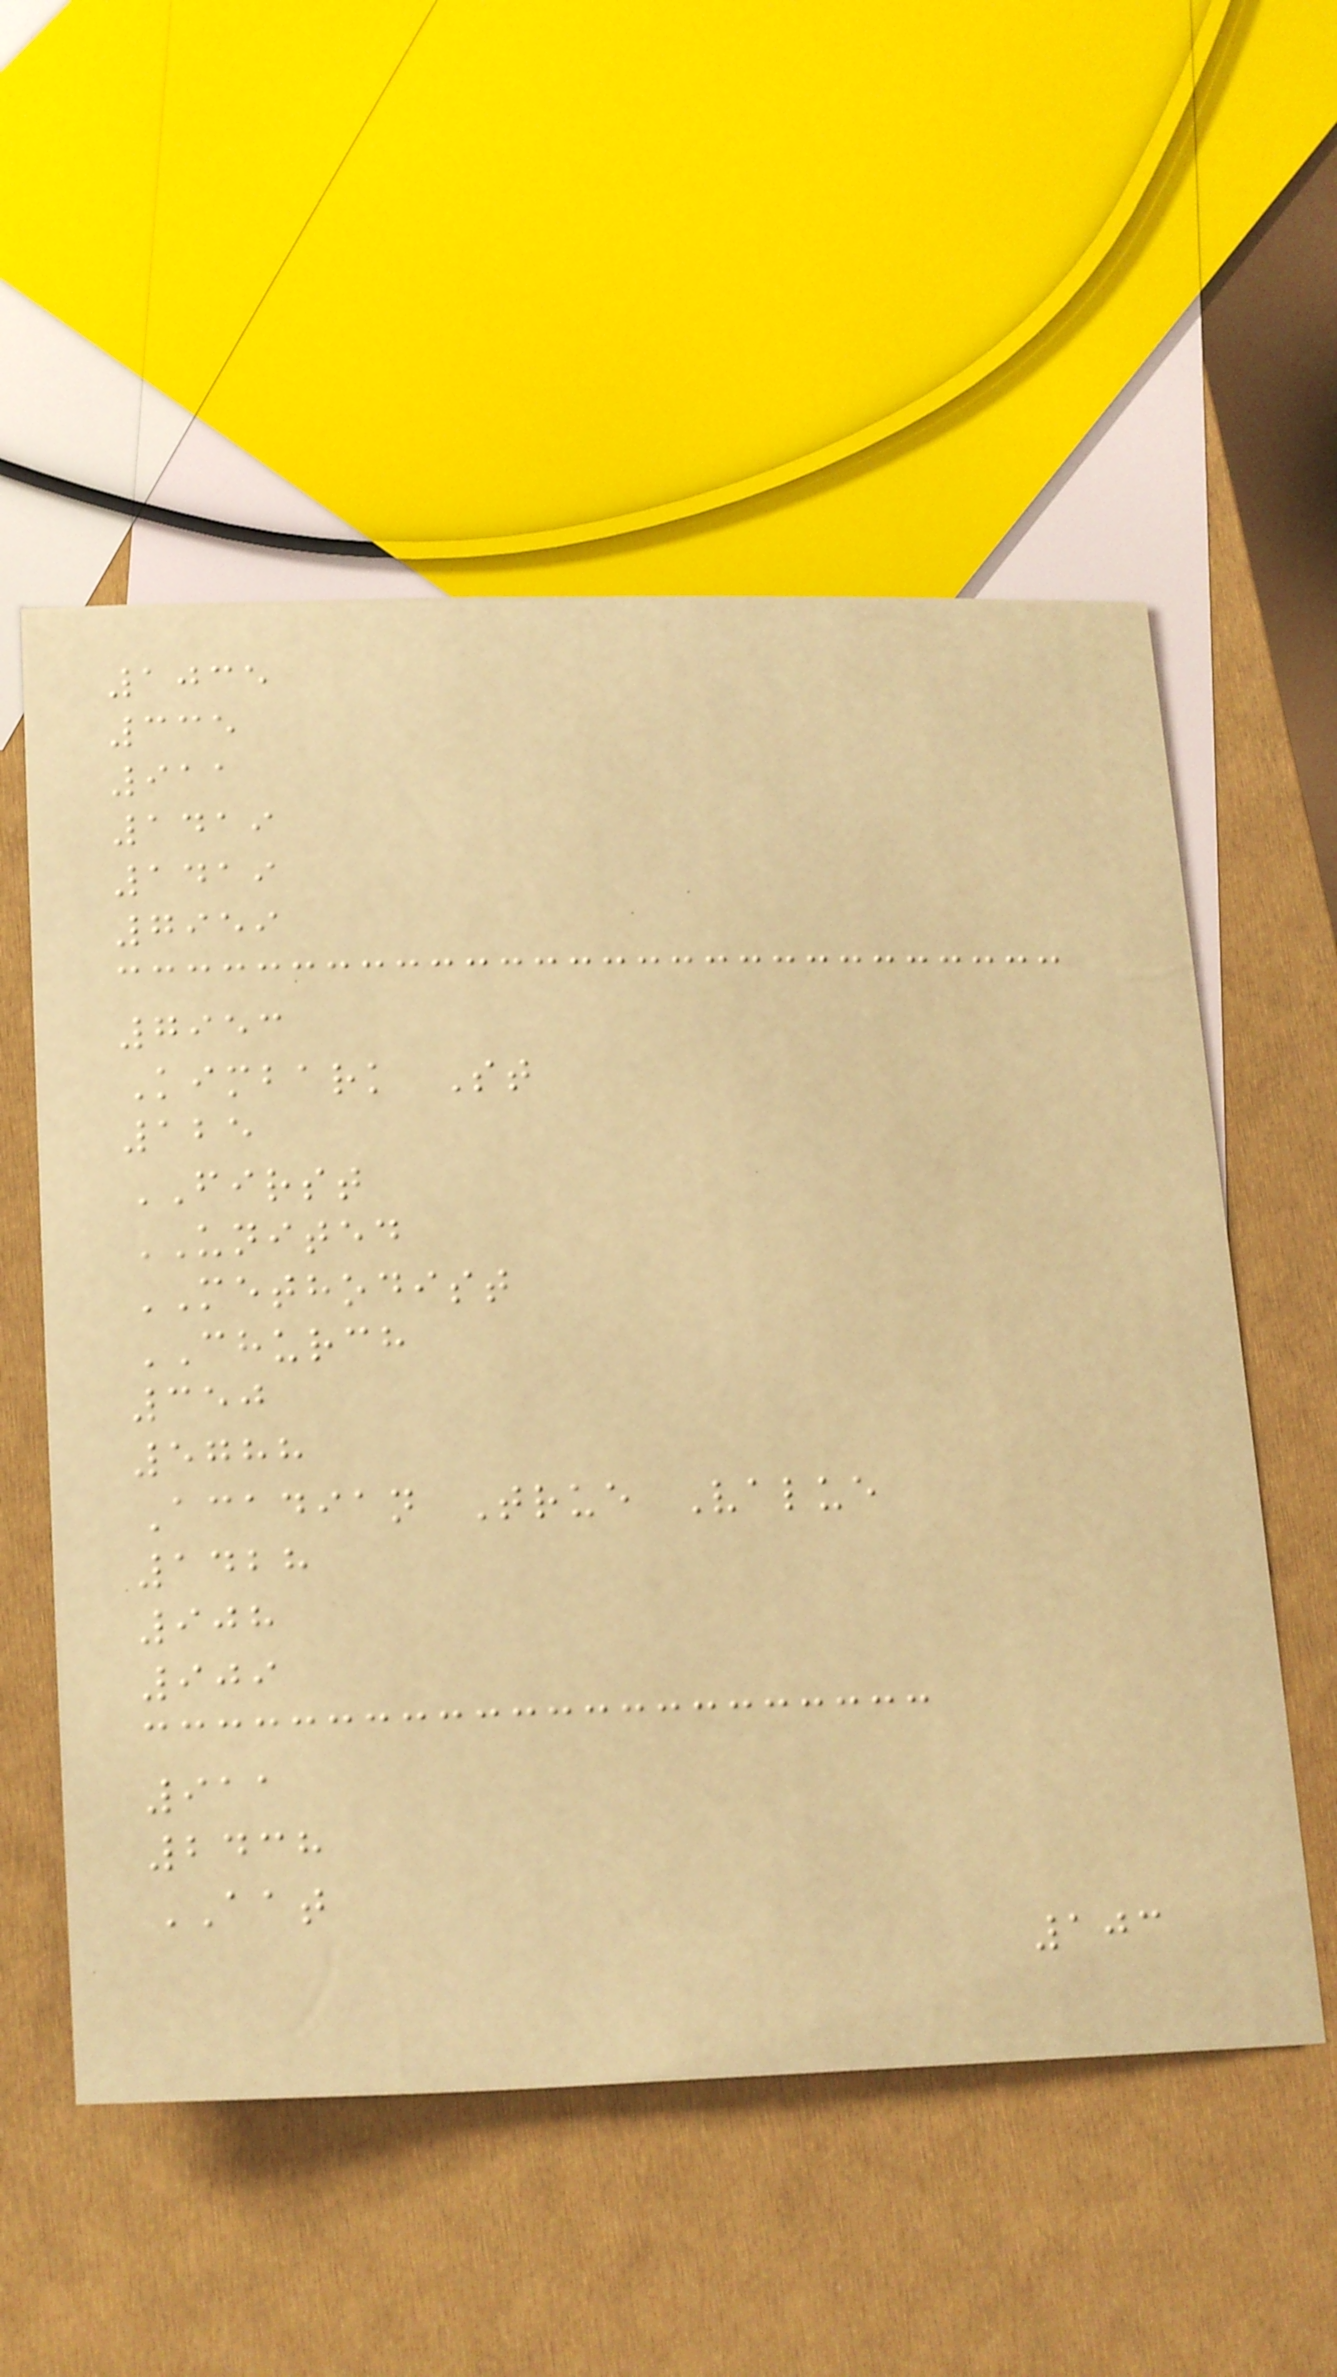1035
335
911
1419
1419
7959
7953
Kimbark St
125
FIRST
UNITED
METHODIST
CHURCH
350
5788
Acadian True Value
1428
908
909
911
2438
AAT
103
